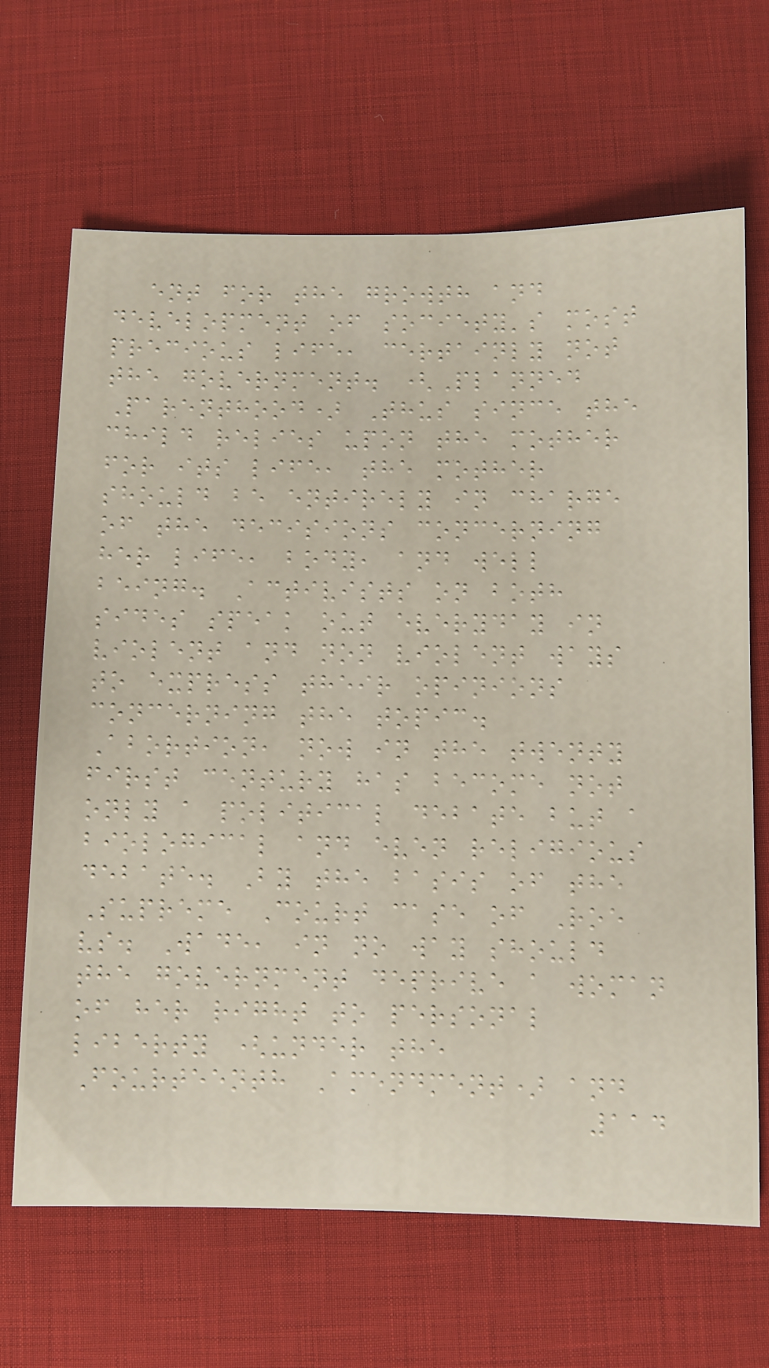ent for the growth and
development of society's most
precious life, certainly not
the government. (Planned
Parenthood) Thus since the
child relies upon the mother
for its life, the mother
should be entirely in charge
of the decisions concerning
her life, body, and well
being. Activists on both
sides speak out everyday in
violent and non violent ways
to express their opinions
concerning the topic.
Abortion, now in the twenty
first century has become not
only a political debate but a
biological and even religious
debate. By the basis of the
Supreme Court case of Roe
vs. Wade, in no way should
the government deprive a woman
of her right to personal
liberty (under the
Fourteenth Amendment) and
114
